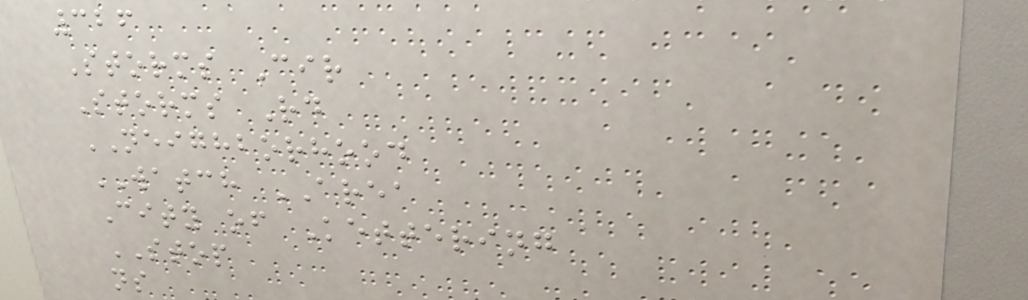326
Storms Cir
Storms Rd
NEIGHBORHOOD
WATCH AREA
City of Kettering
STOP
ns
